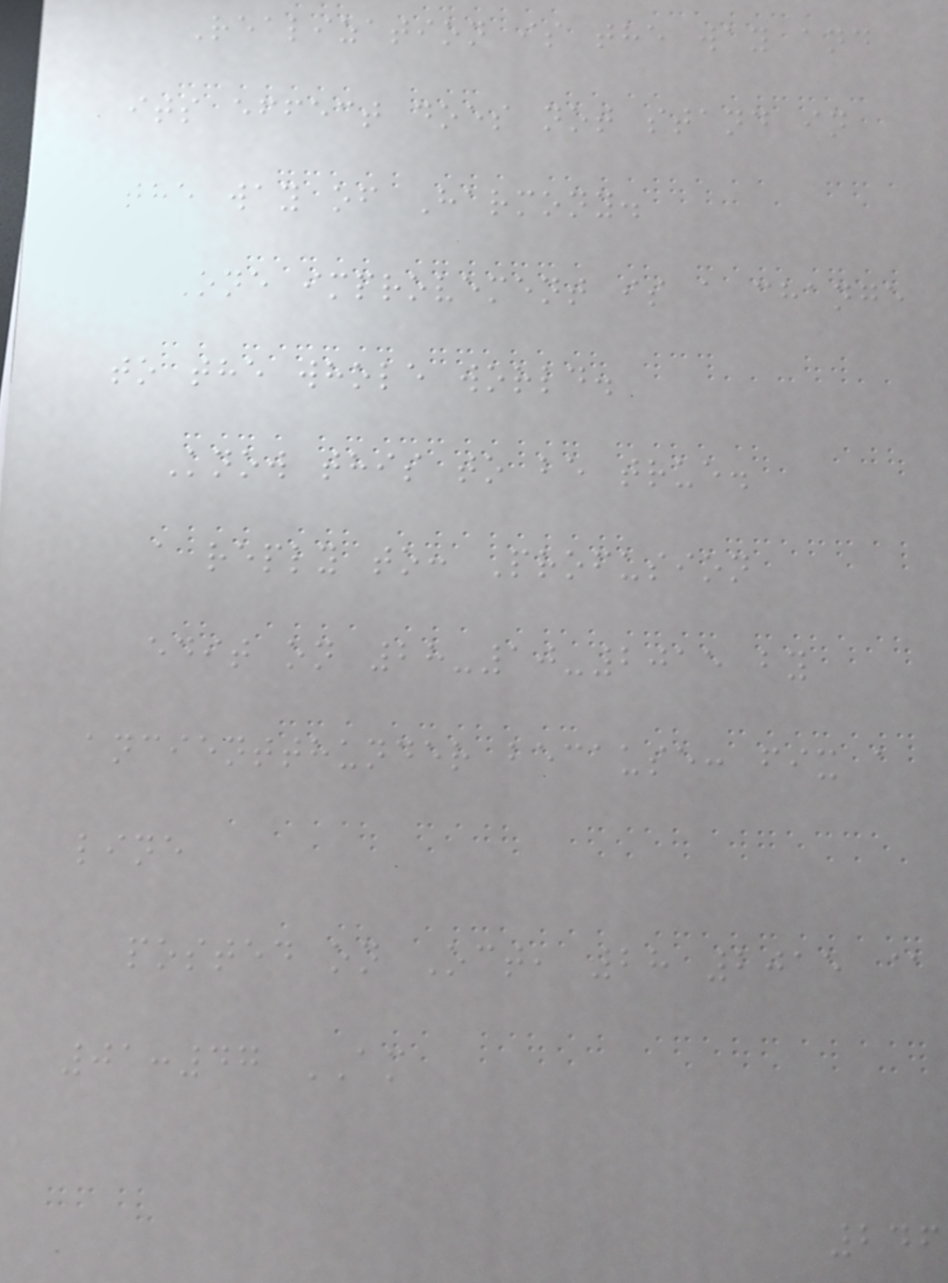Realization is the way and
its effect does not stand in
the way of Harmony.
One improvement is a change
to the whole world.
Know this to be true.
a reply to: Profusion
edit on 28-10-2015 by
ancientthunder because: fix a
line
posted on Oct, 28 2015 @
01:47 AM
246
